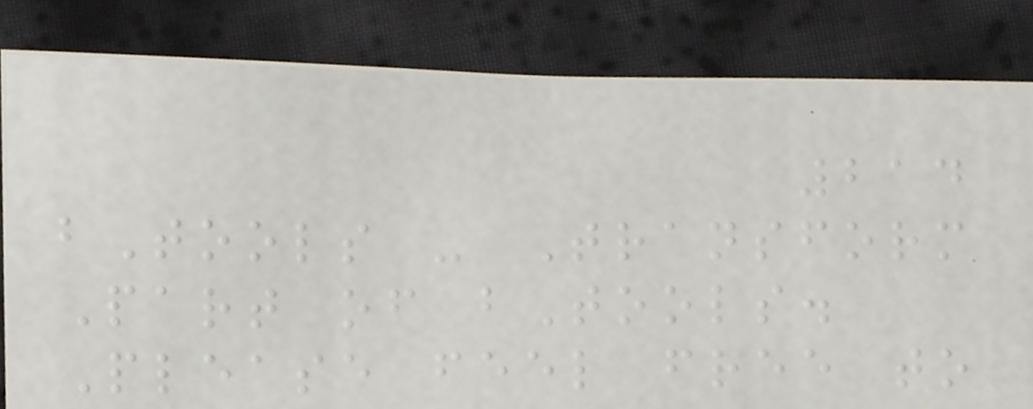214
bTools - Transform
Part of bTools.
Please feel free to
